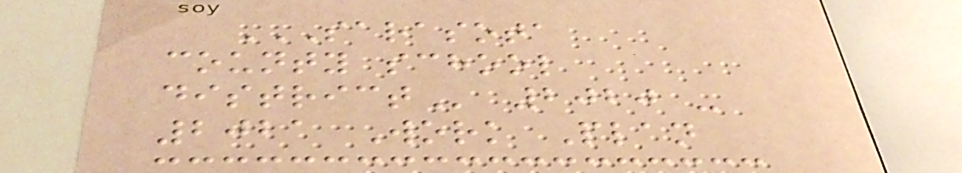SARASOTA
COUNTY SCHOOL
DISTRICT 2020 -
2021 Work Plan
